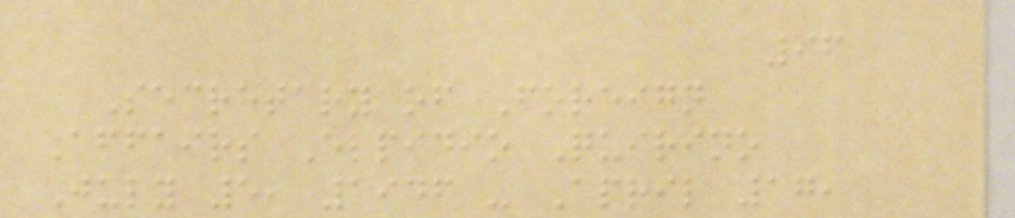96
Secretary of Foreign
Affairs Elpidio Quirino
July 5, 1946 - April 17,
